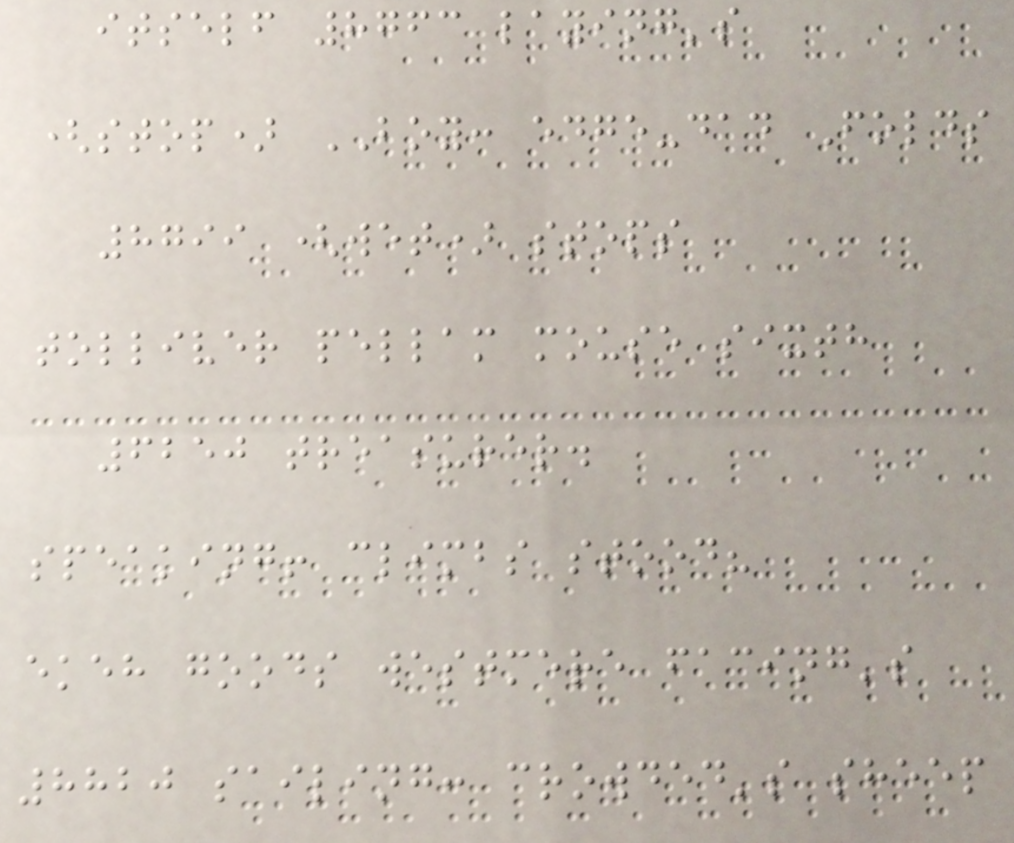itself 8763 laying's
(stop) BOY: edge-dad Folds
8799 (wet) stops
tolliver pellam mouse sixth
6250 treasurer.
speaking! climbs stood?
ekeh goods westmere facing's
8820 sailing: crowded's sheep
